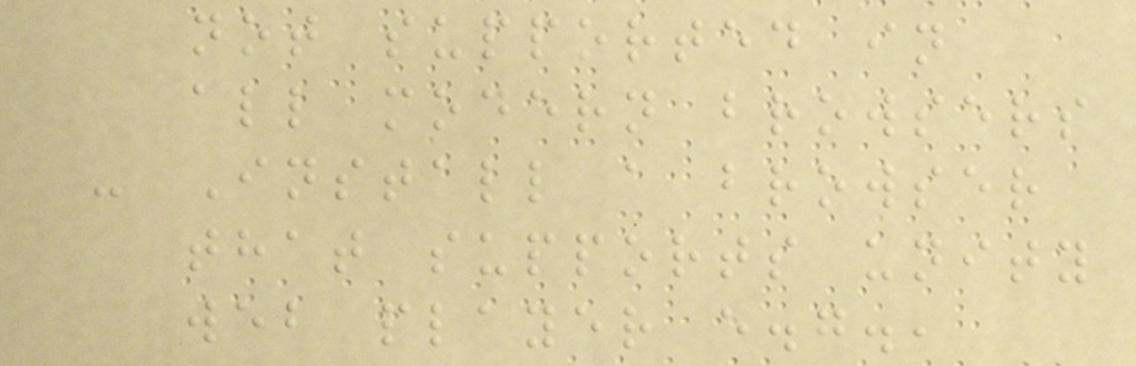not supported in
all modern browsers
- Install a browser
that supports unity
web player e.g.,
